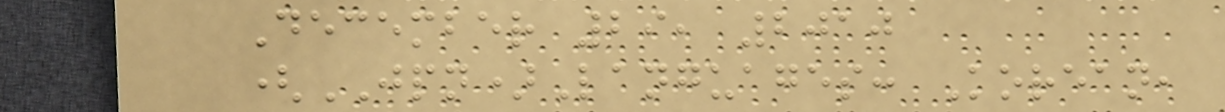December 29, 2010
(JPN)Languages: Korean,
